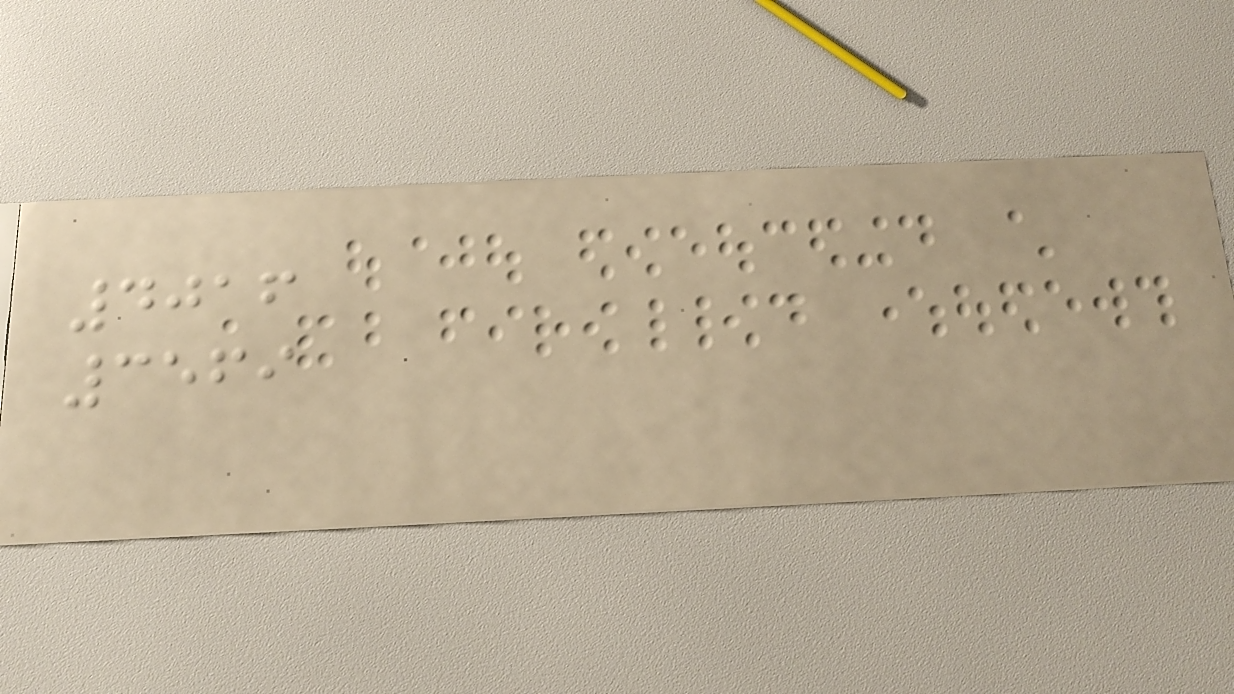4016
3569
